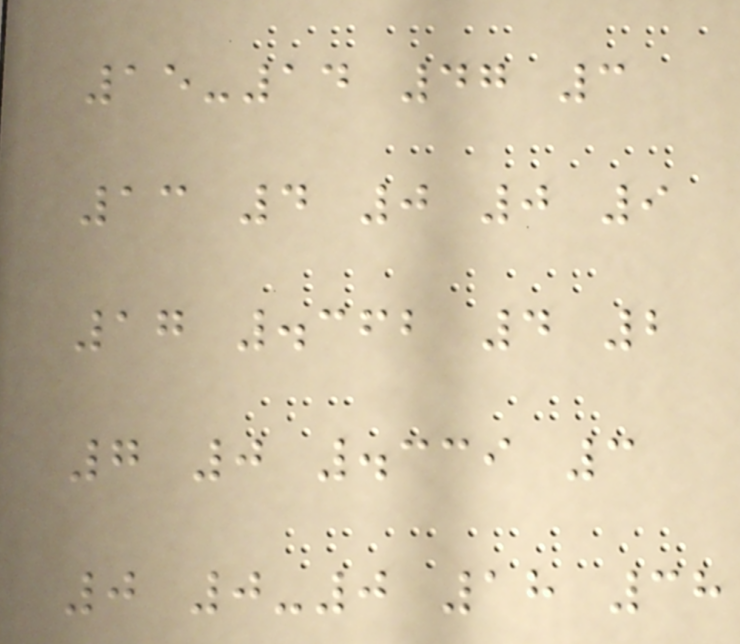15-14 47 3
13 4 0 0 9
17 .362 4 2
7 0 .339 3
0 0-0 18 38
